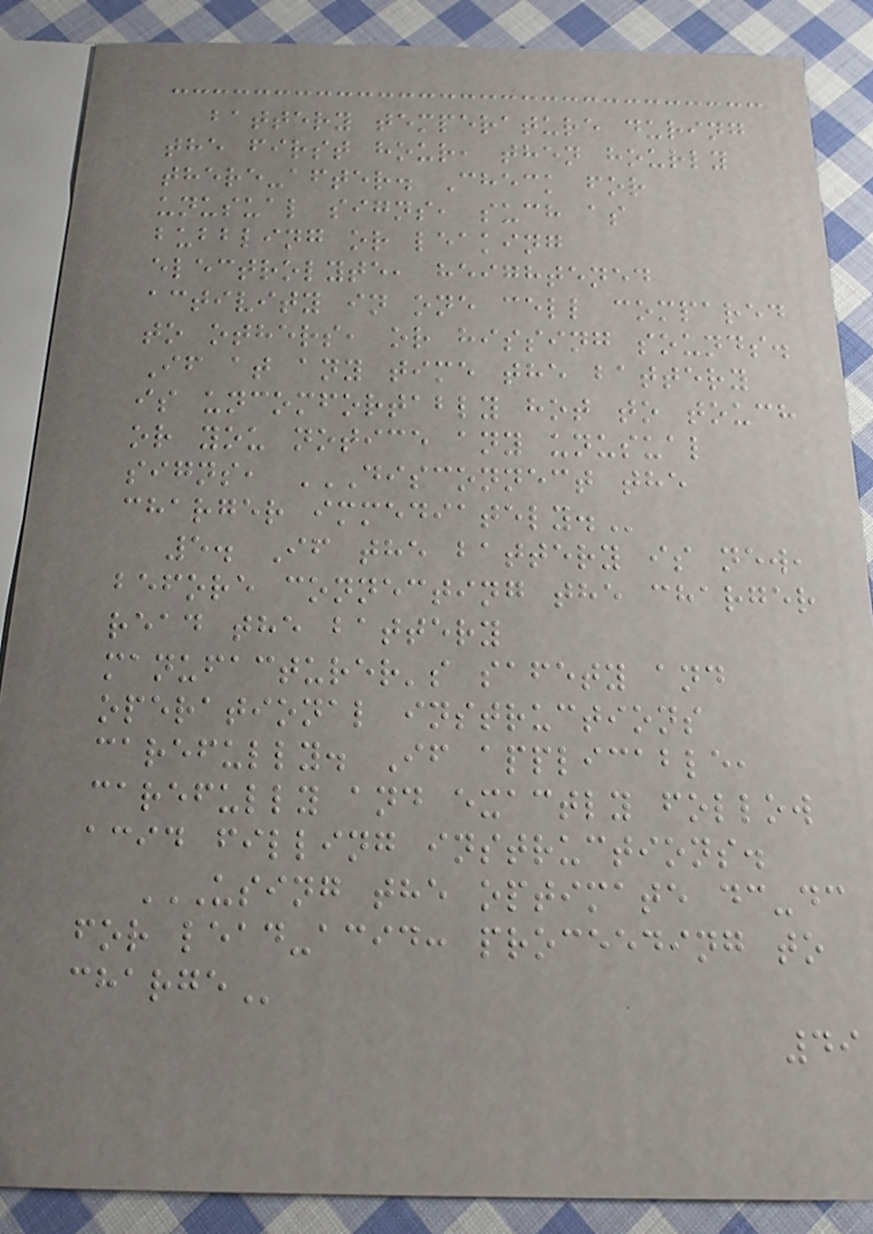battery temperature during
the first hour, then hourly
there-after. Check for
unusual signs, such as
bubbling or leaking
electrolyte, heightened
activity in one cell compared
to others, or hissing sounds.
If at any time the battery
is uncomfortably hot to touch
or you notice any unusual
signs, DISCONNECT THE
CHARGER IMMEDIATELY.
5. If the battery is new,
before connecting the charger
read the battery
manufacturer's safety and
operational instructions
carefully. If applicable,
carefully and exactly follow
acid filling instructions.
USING THE OPTIMATE DC-DC
FOR LEAD-ACID: PROCEEDING TO
CHARGE
49
